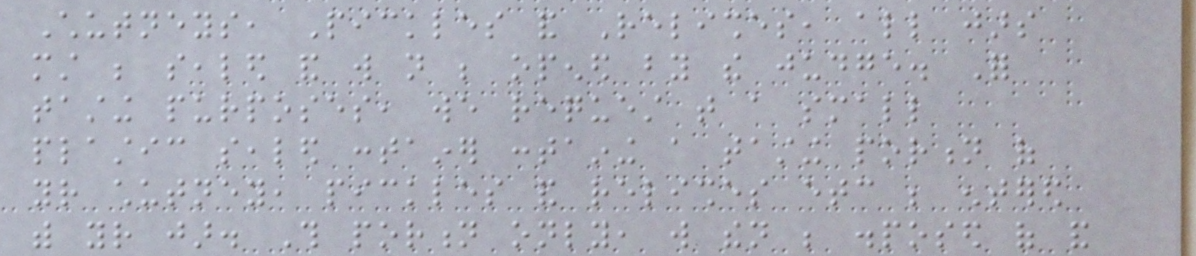Chutneys, Pickles and Relishes, all jars
must be sealed and will not be opened by the judge. For
tasting purposes, we request that a small
plastic sealed container containing a tasting portion of
your chutney, pickles and relishes etc be entered
with your jar. This portion only, will then be disposed of and
